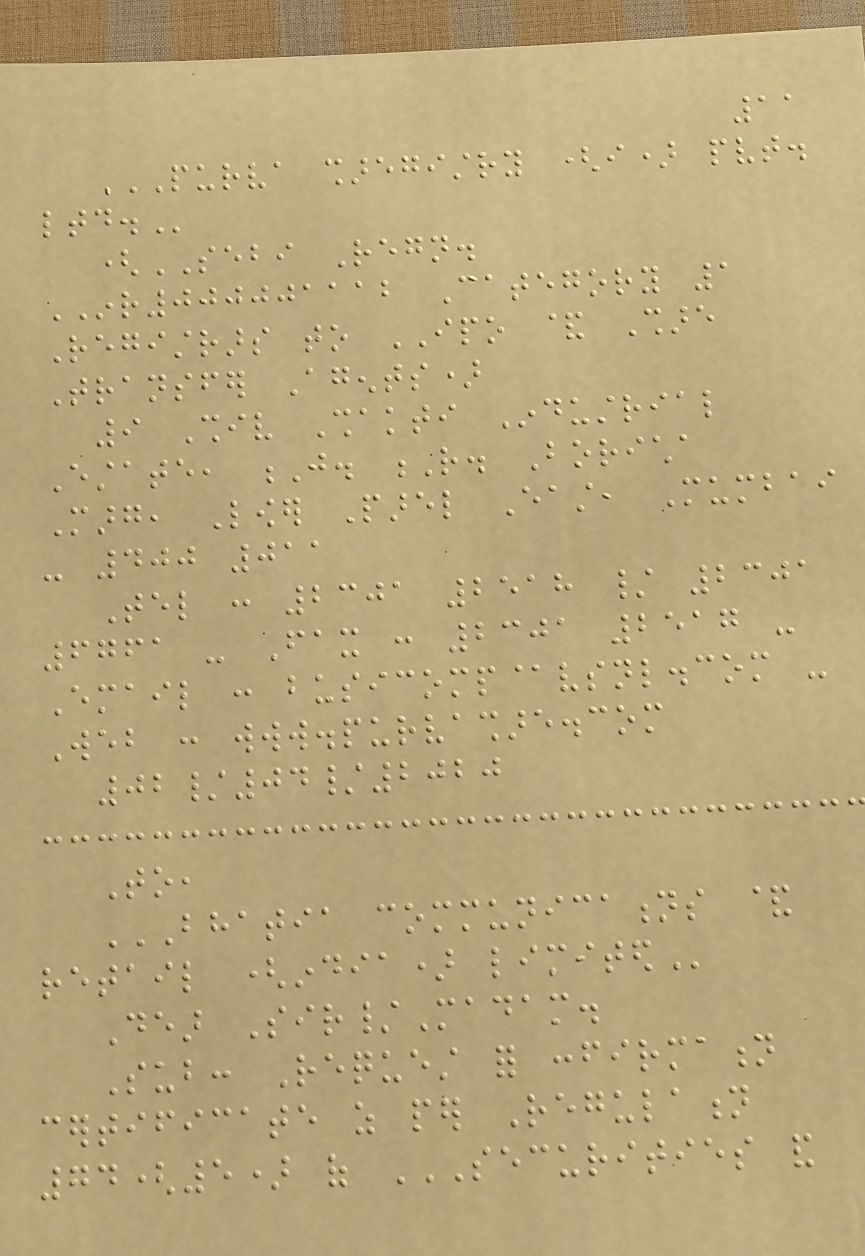11
PURVA SHAREGISTRY (I) PVT.
LTD.
(SEBI Regn.
INR000001112 Category 1
Registrars to IPO & Share
Transfer Agents)
9 Shiv Shakti Industrial
Estate, J. R. Boricha
Marg, Lower Parel East, Mumbai
- 400 011
Tel : 2301 2518 / 2301
6761 - Fax : 2301 2517 -
Email : busicomp@vsnl.com -
Web : www.purvashare.com
02/04/2020
To,
BHATIA COMMUNICATIONS &
RETAIL (INDIA) LIMITED
Dear Sir/Madam.
Sub: Request for confirmation
certificate as per Regulation
74(5) of SECURITIES AND
